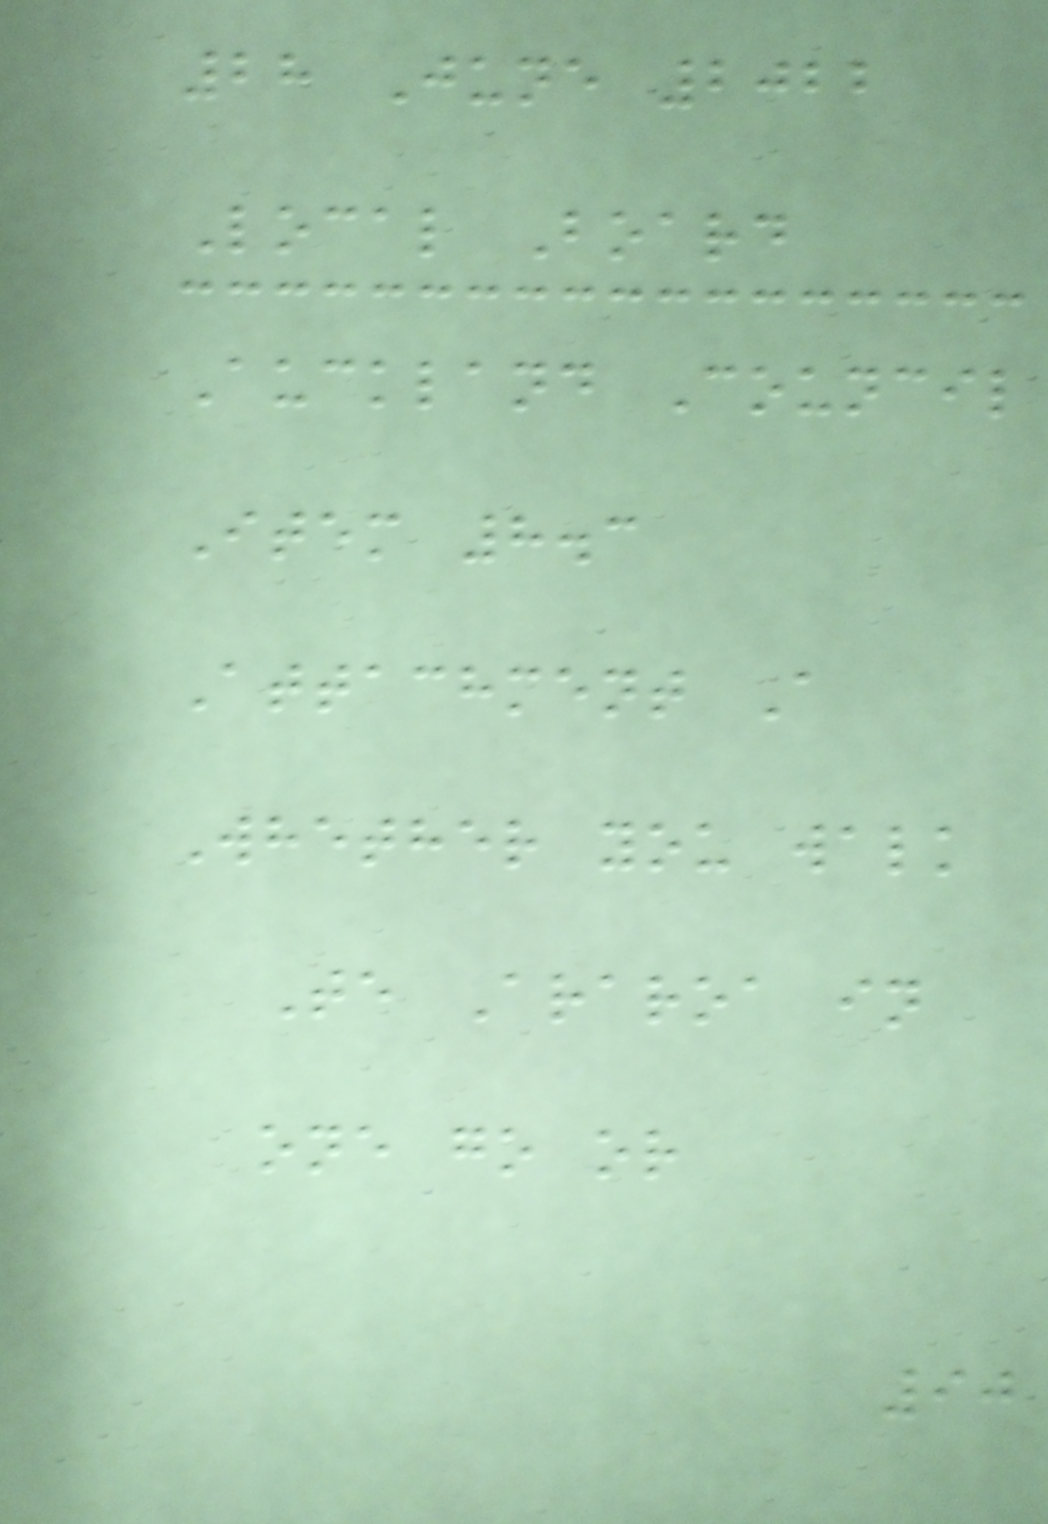28 June 2022
Local Board
Auckland Council
Item 8.3
Attachment A
Whether you walk
Te Araroa in
one go or
90
